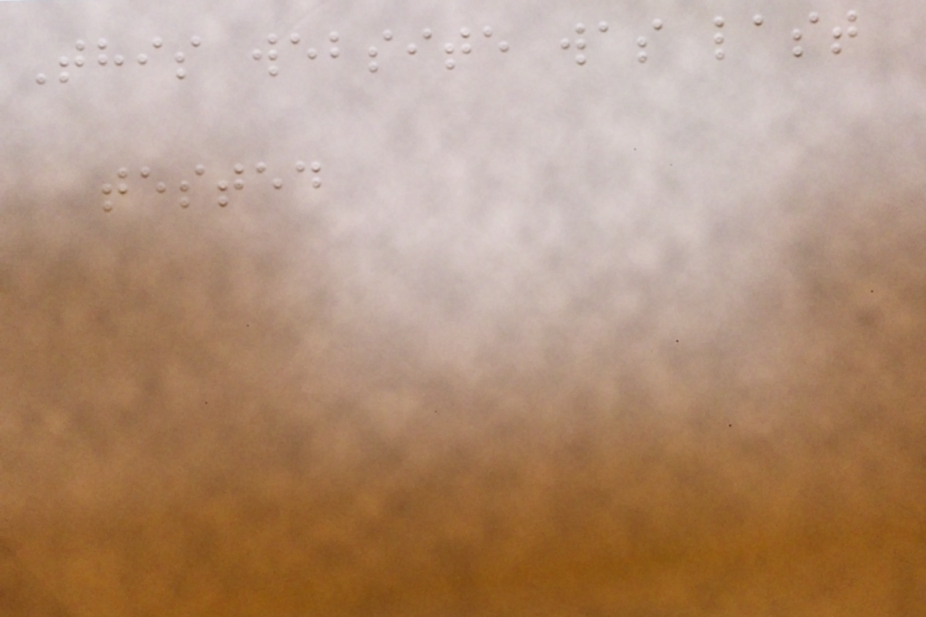This website was last
tested
